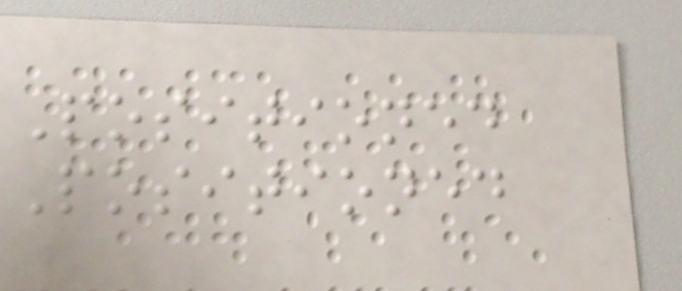Positioned
Positioned
